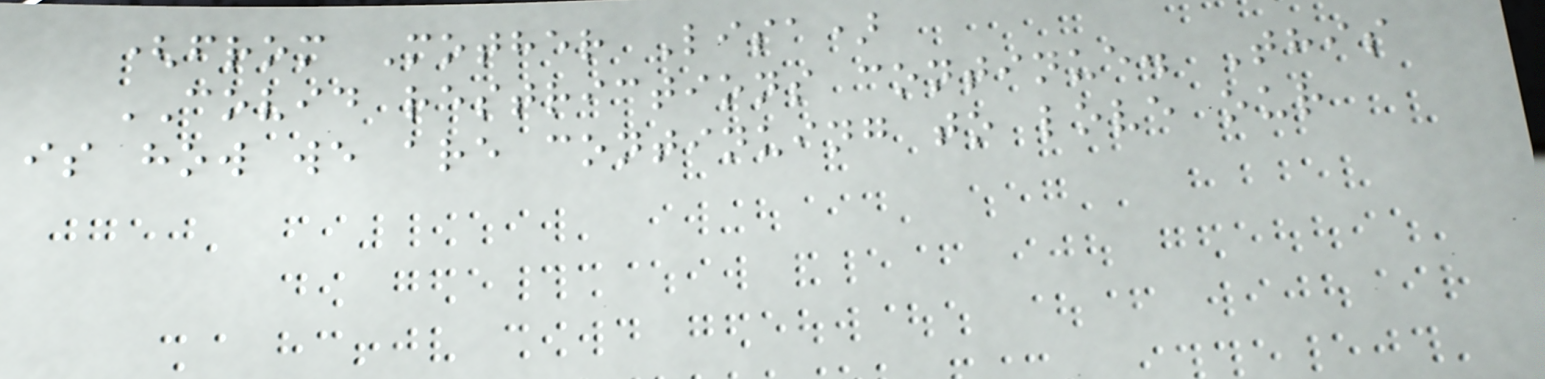(from Mother Lisa)
COVID restrictions continue. This
is how we are continuing to love our
